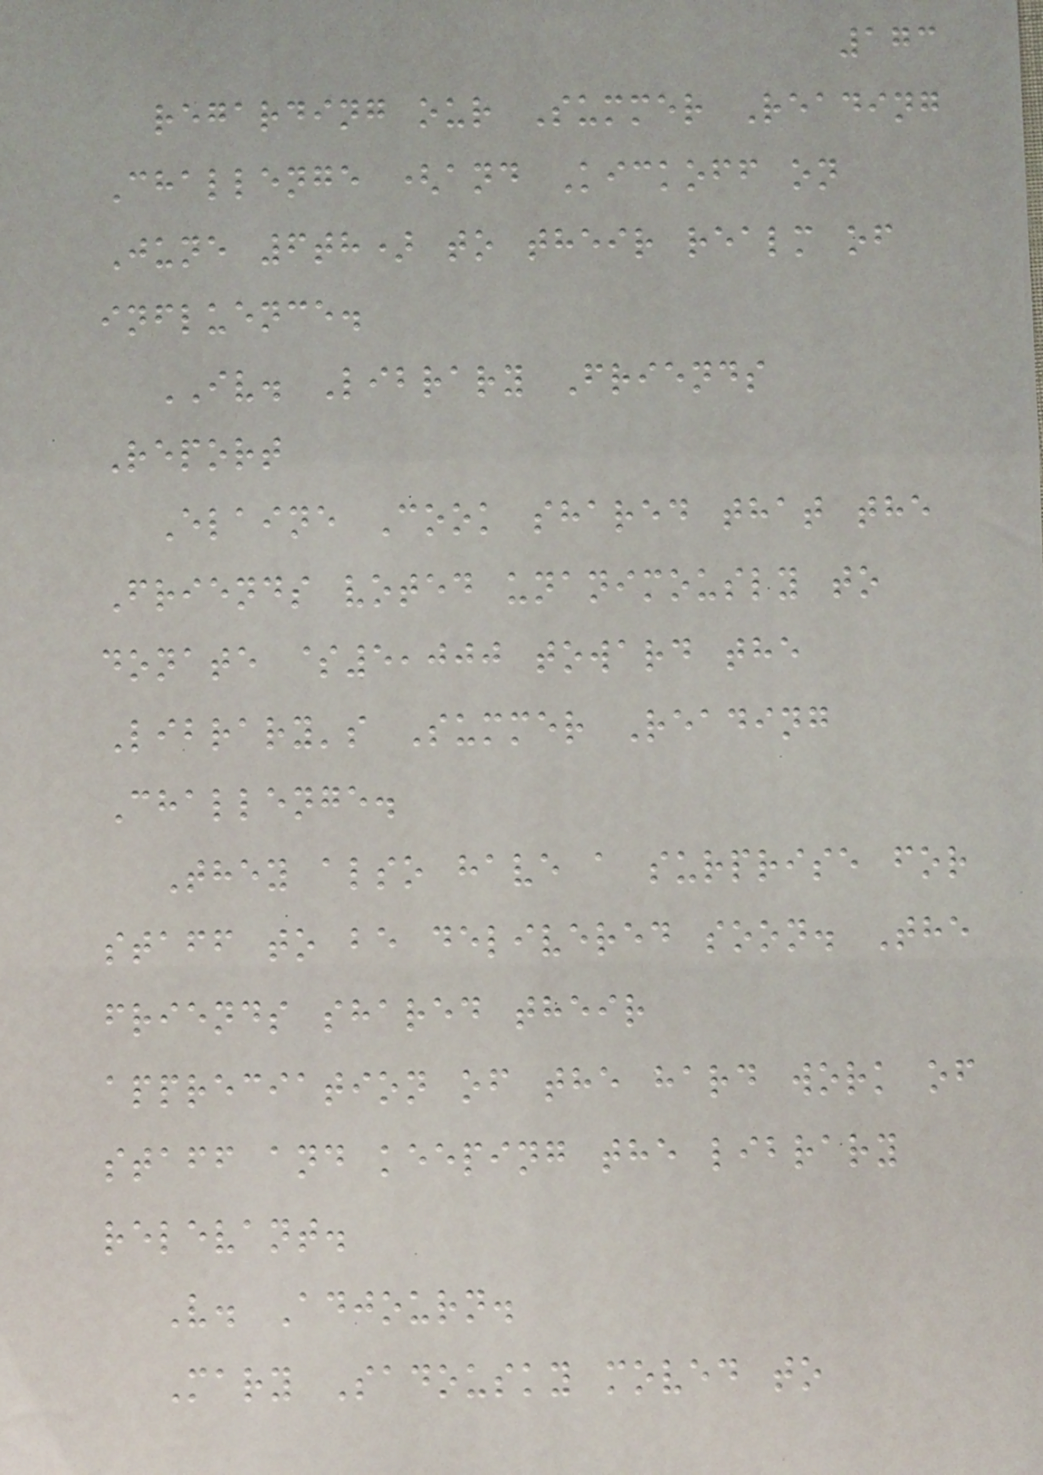173
regarding our Summer Reading
Challenge (and Kickoff on
June 6th) to their realm of
influence.
IV. Library Friends
Report
Elaine Cook shared that the
Friends voted unanimously to
donate $5,000 toward the
Library's Summer Reading
Challenge.
They also have a surprise for
staff to be delivered soon. The
friends shared their
appreciation of the hard work of
staff and keeping the library
relevant.
V. Adjourn.
Mary Sadousky moved to
